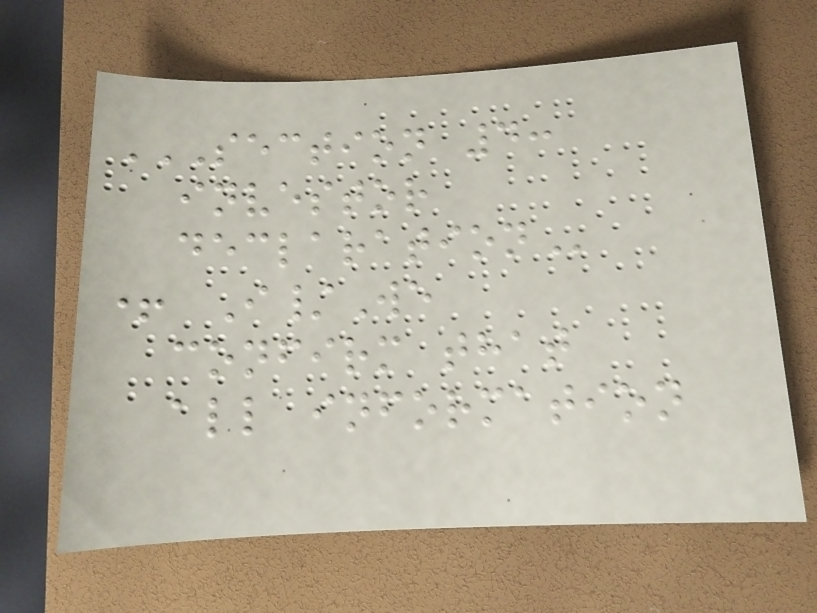SECTION 4:
INVESTOR
DECLARATION
+ I/We
confirm that
all information
